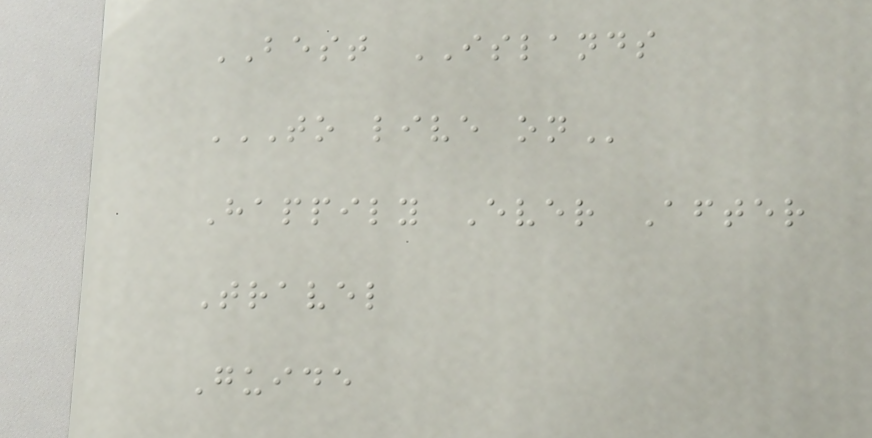BEST ISLANDS
TO LIVE ON
Happily Ever After
Travel
Guide
